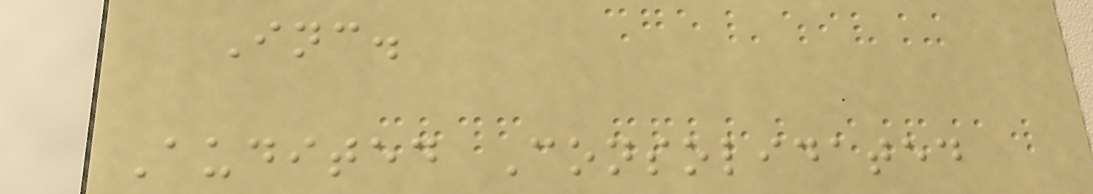Inc.
Audited Consolidated
